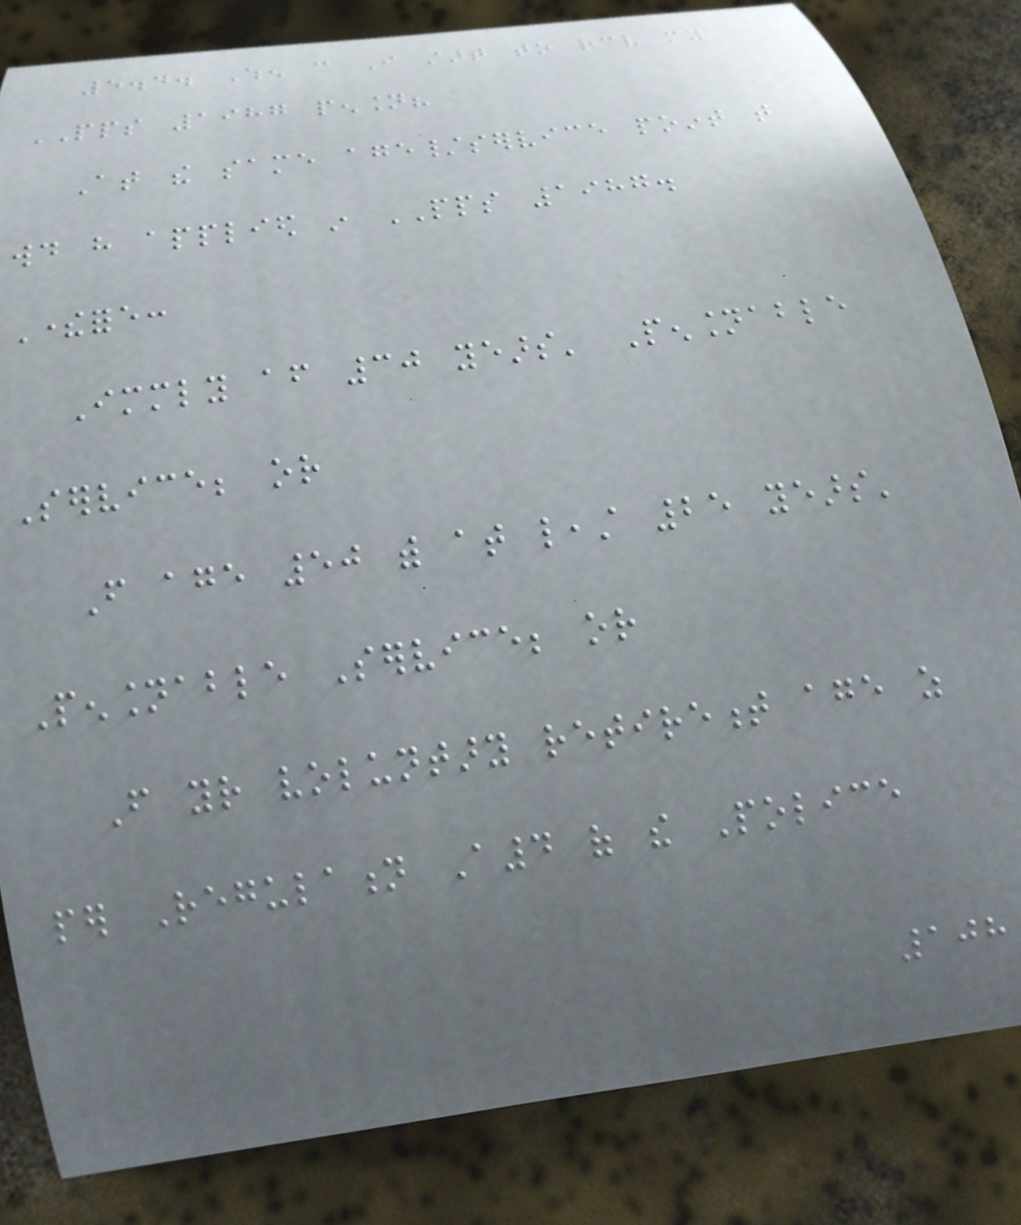5.4. When can I start to receive my
PPS 1987 pension?
At the same age/service point that
would have applied in PPS 1987.
Therefore:
Immediately after 30 years' Pensionable
Service; or
From age 50 with at least 25 years'
Pensionable Service; or
From your voluntary retirement age as
per Regulation A4 of the Police
108
